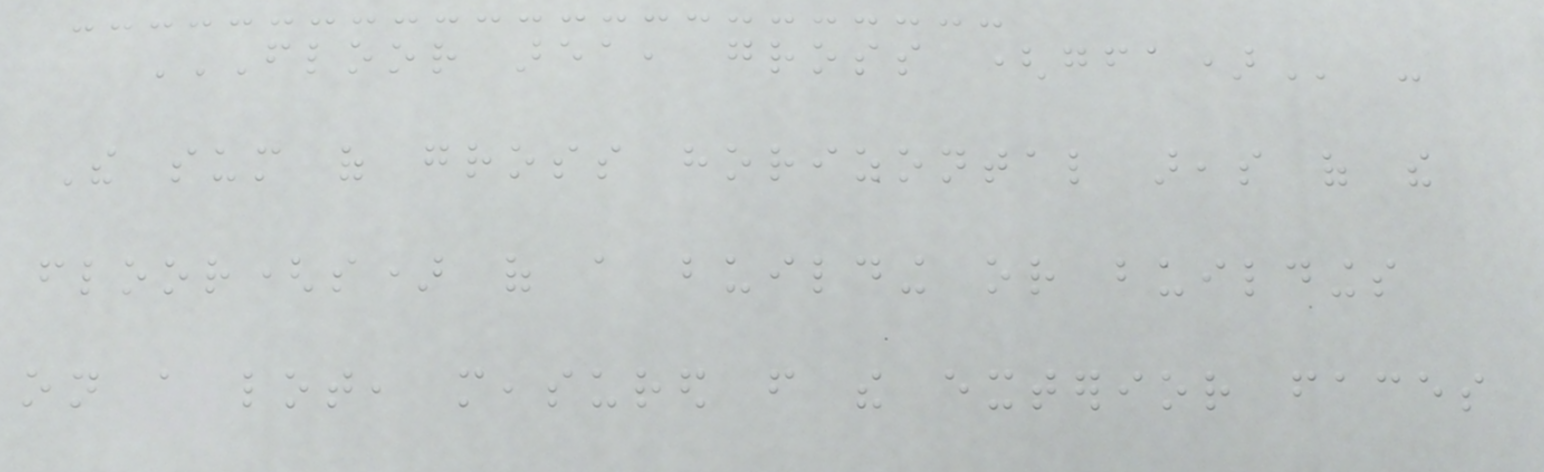FLOOR AREA, GROSS (GFA) -
The sum of gross horizontal areas of the
floor(s) of a building or buildings
on a lot, measured from the exterior faces
